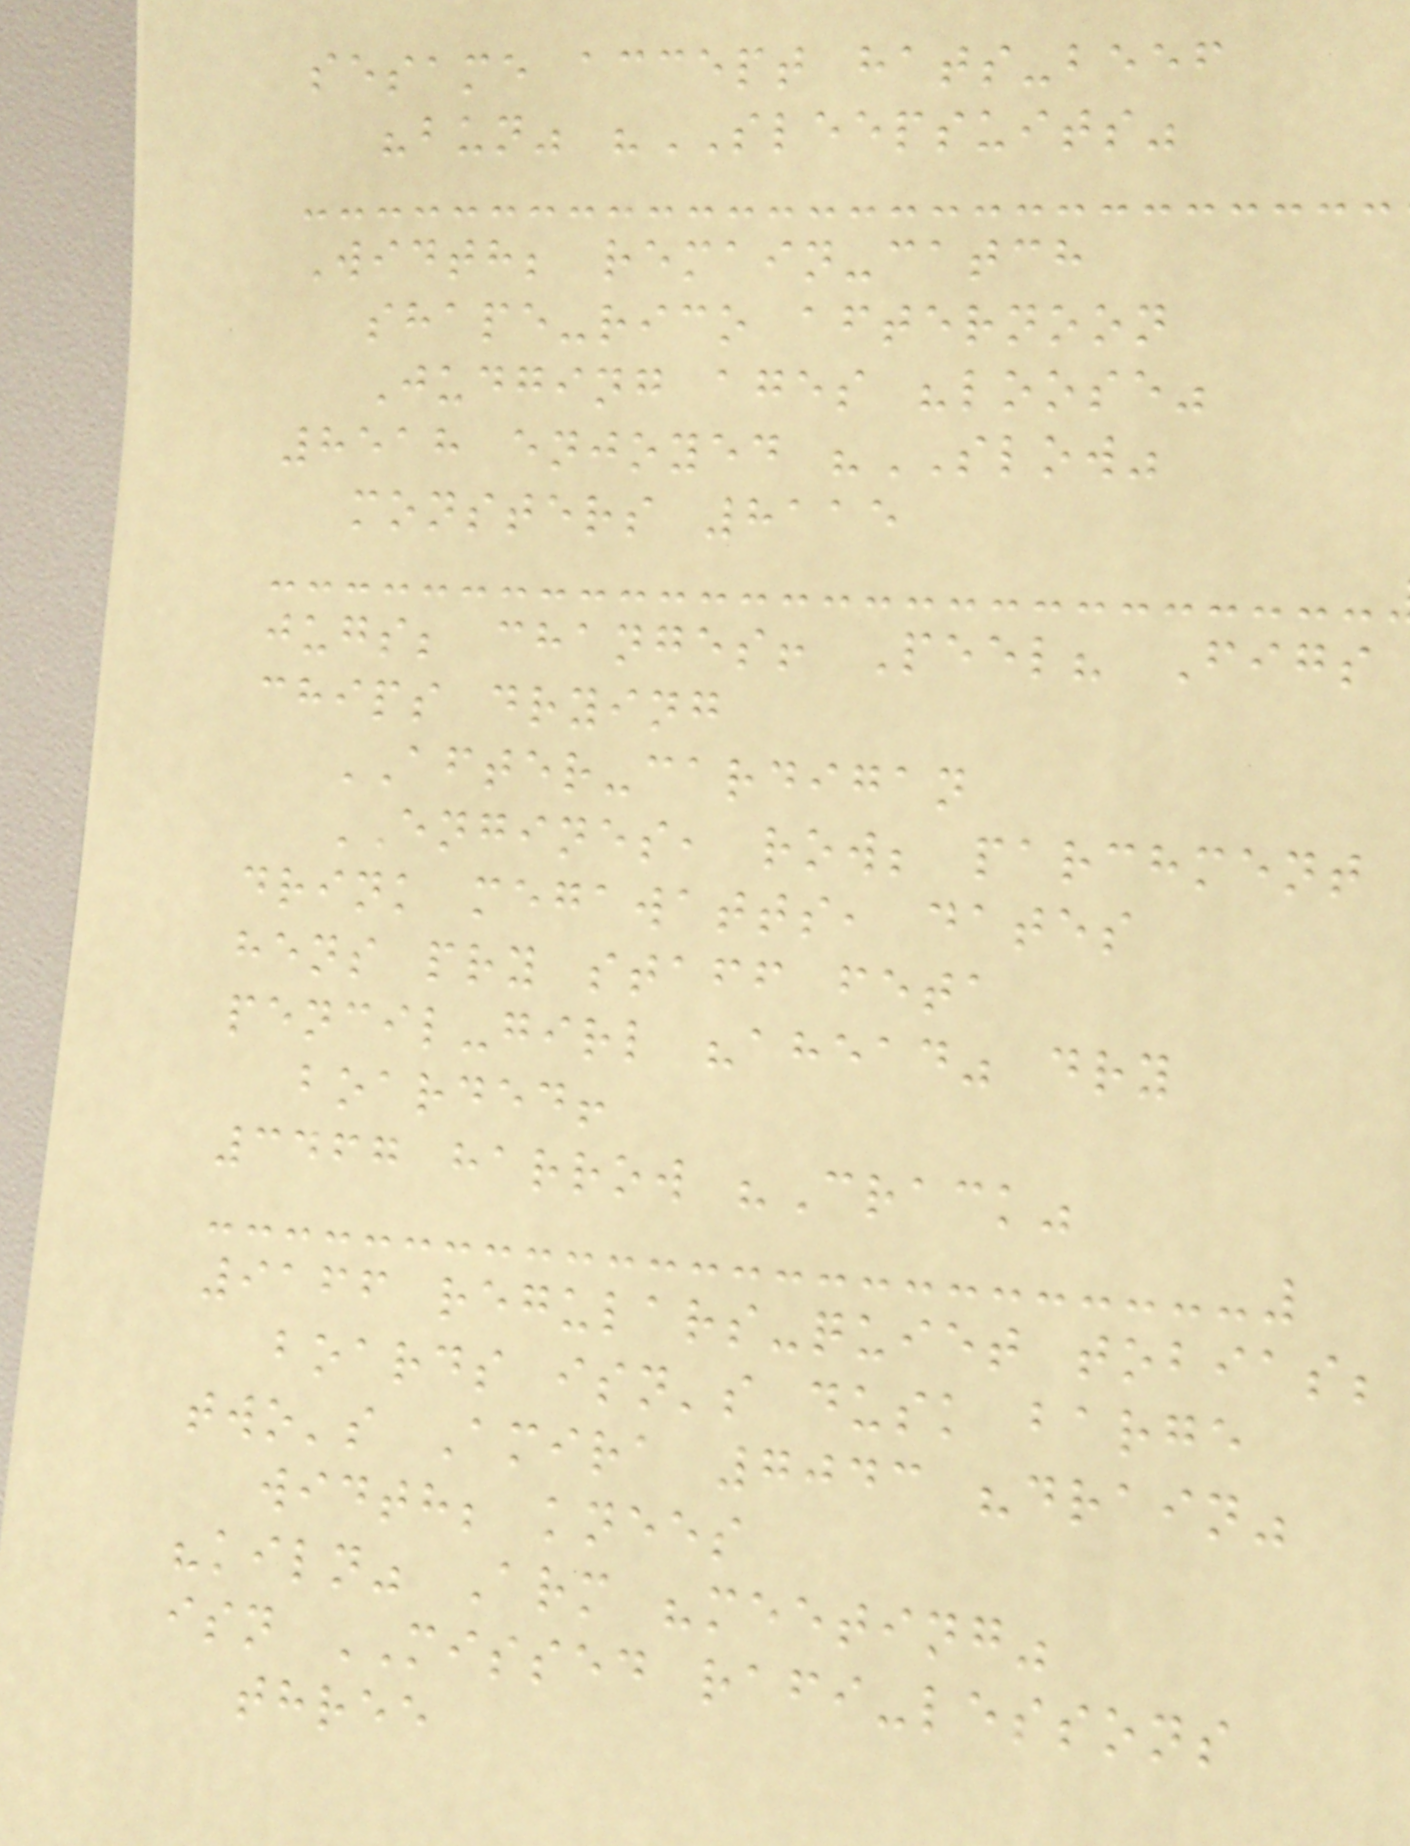sesame accept hats-beef
"bun" "SLEEPSUITS"
Width; remain-catch
shape-rico afternoon
Judging ages "loose"
8518 enjoyed "SLOW"
monsters 8115
jugs; changes! Peel? Figs
chips drying
AFTER-cardigan
ENGINES, row; parchment
drink megawatts, dates
hens pry staff feta
pencil-girl "ahead" dry
boarded!
3467 harrow "Crack"
9166 regulars-quiet tobias;
boards isn's dusk barge
two's Amira 7043 "drain"
width; knees
"kiln" Arm "meeting"
isn MISSED rafi-lessons
three
